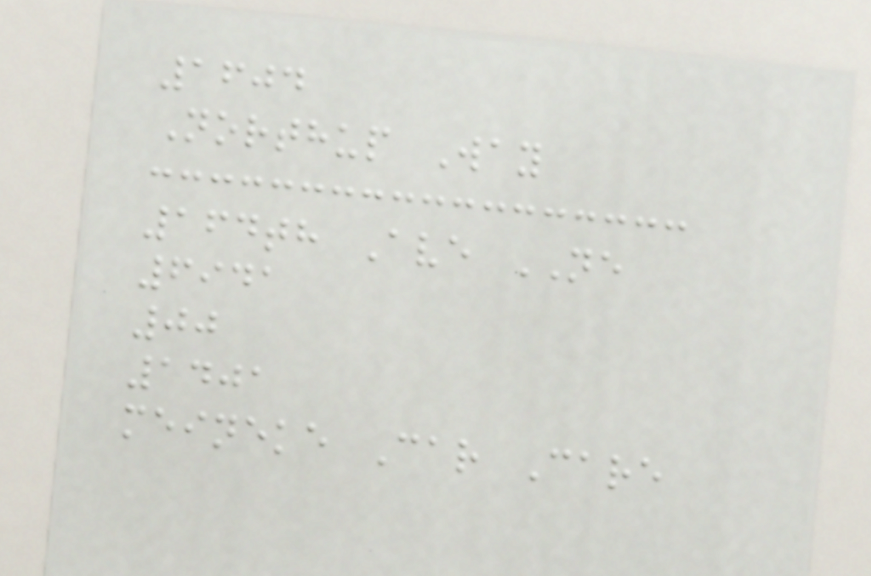1604
Northup Way
164th Ave NE
6941
00
1401
meineke Car Care
